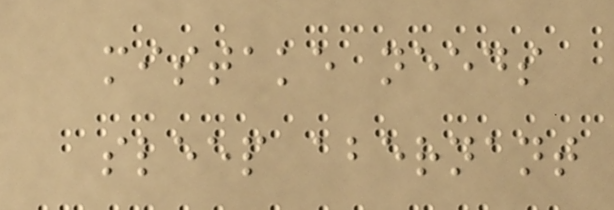mistake needs
sleep abernant
